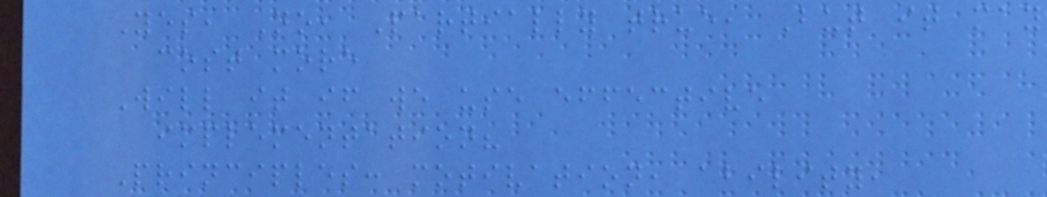Yes, No, Partially true, But it may
cost more
Will it if we use effective
implementation?
Principles: motivation, ability,
